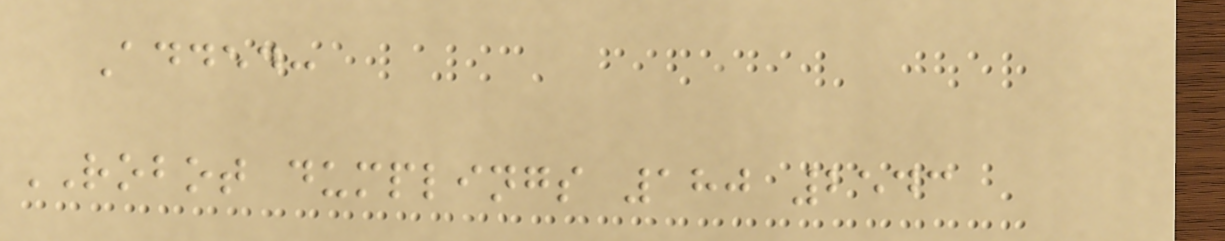Added:
ROBOT dumplings 180 2543
